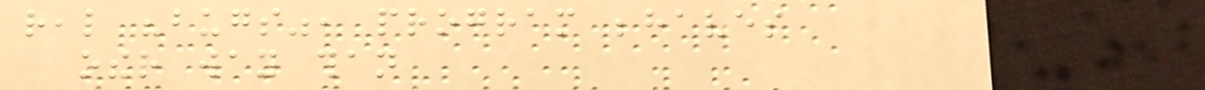real "bugs", program behaves
other way than
